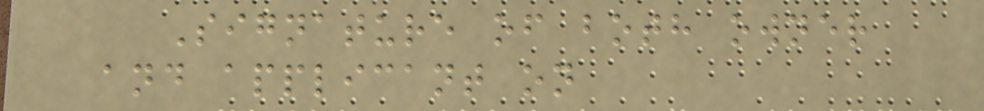Signature of both owner
and applicant on
